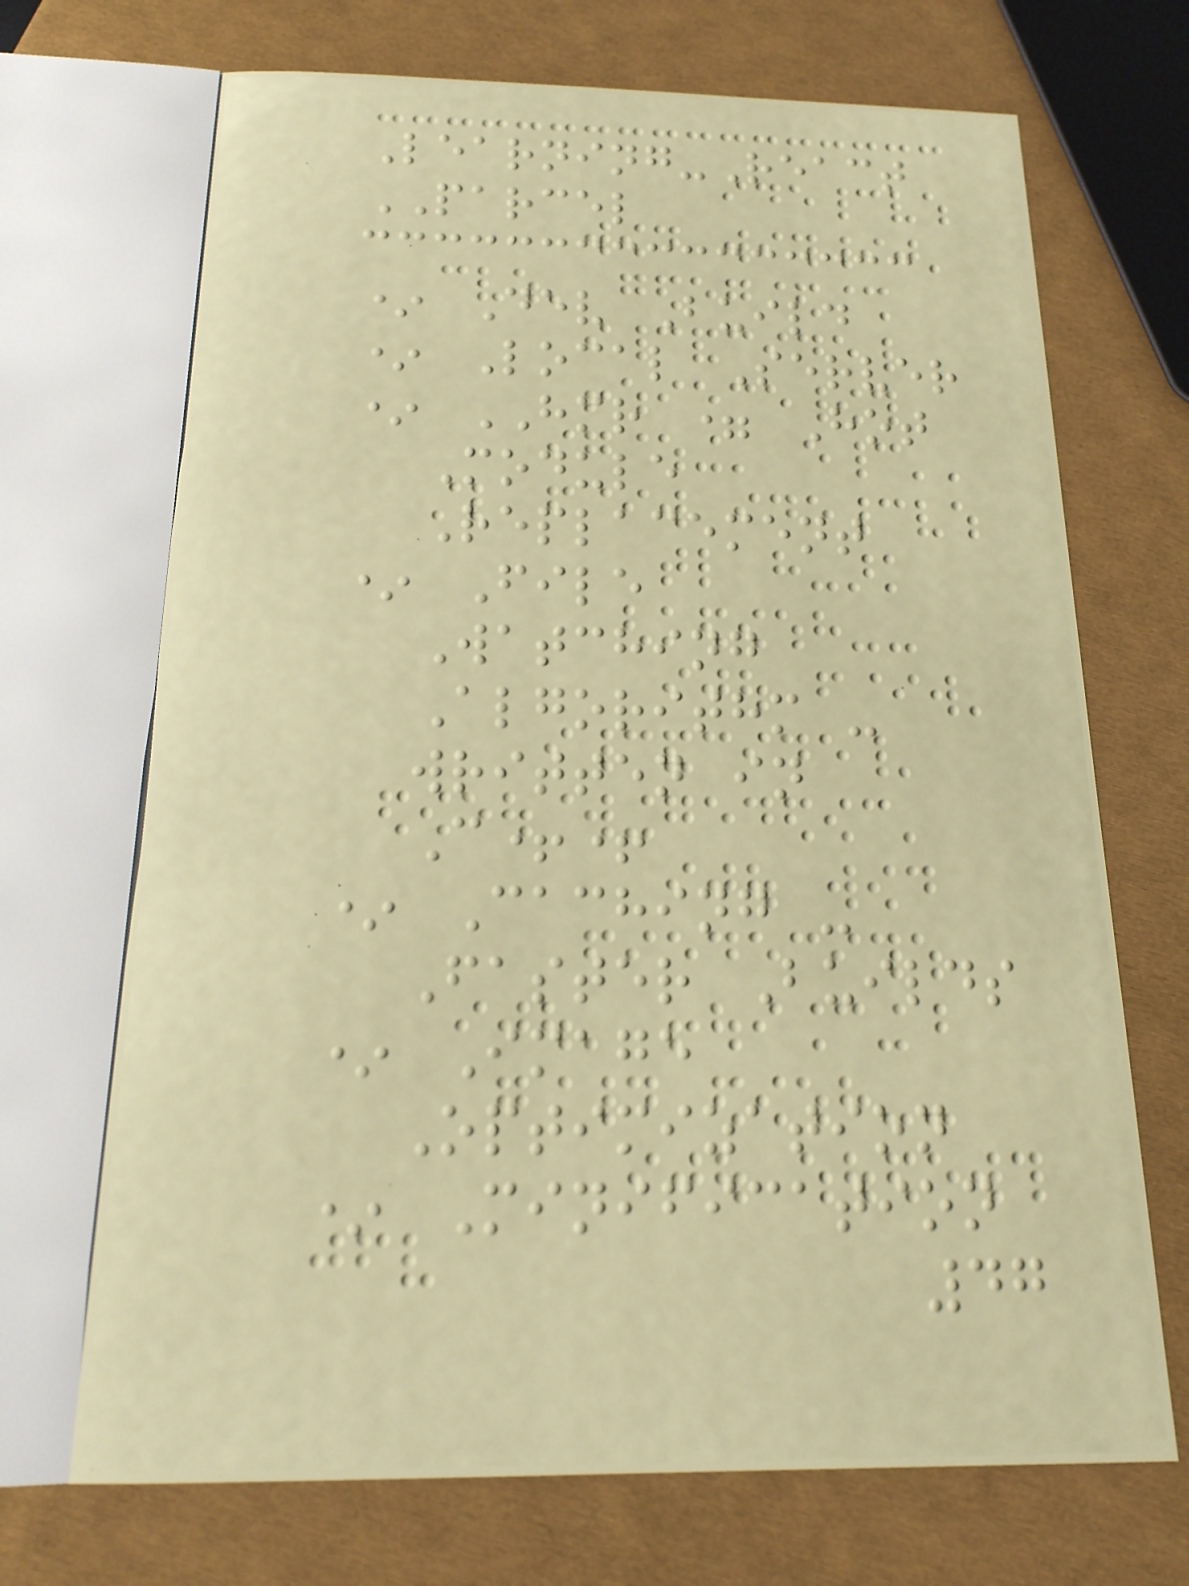Learning-React
PARCEL
* Dev Build
* Local Server
* HMR = Hot
Module
Replacement
* File
Watching
Algorithm -
written in
C++
* Caching -
Faster Builds
* Image
Optimization
* Minification
47
